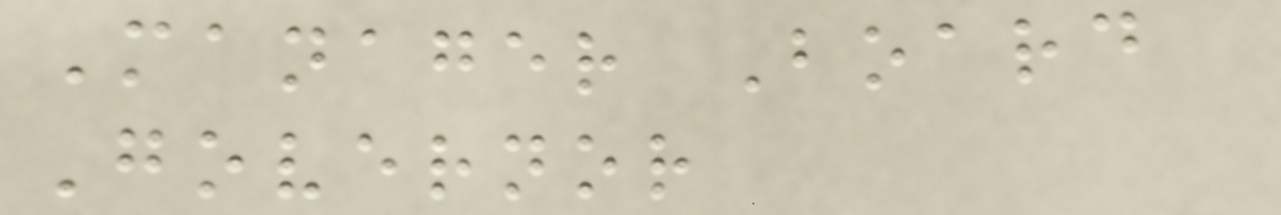Manager Board
Governor
